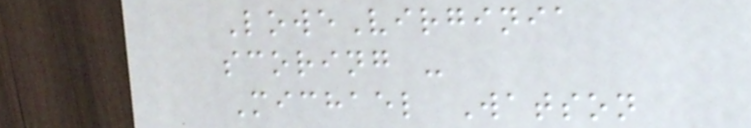LoweVirginia
scoring -
Michael Watson
